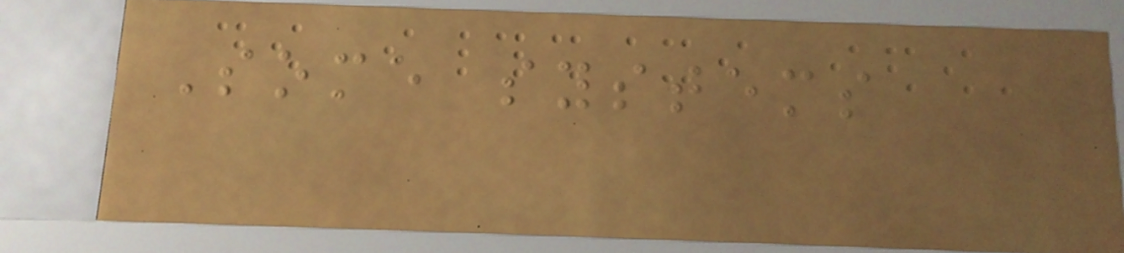Some systems
